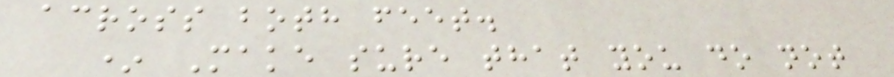across both feet.
* Make sure that you do not
